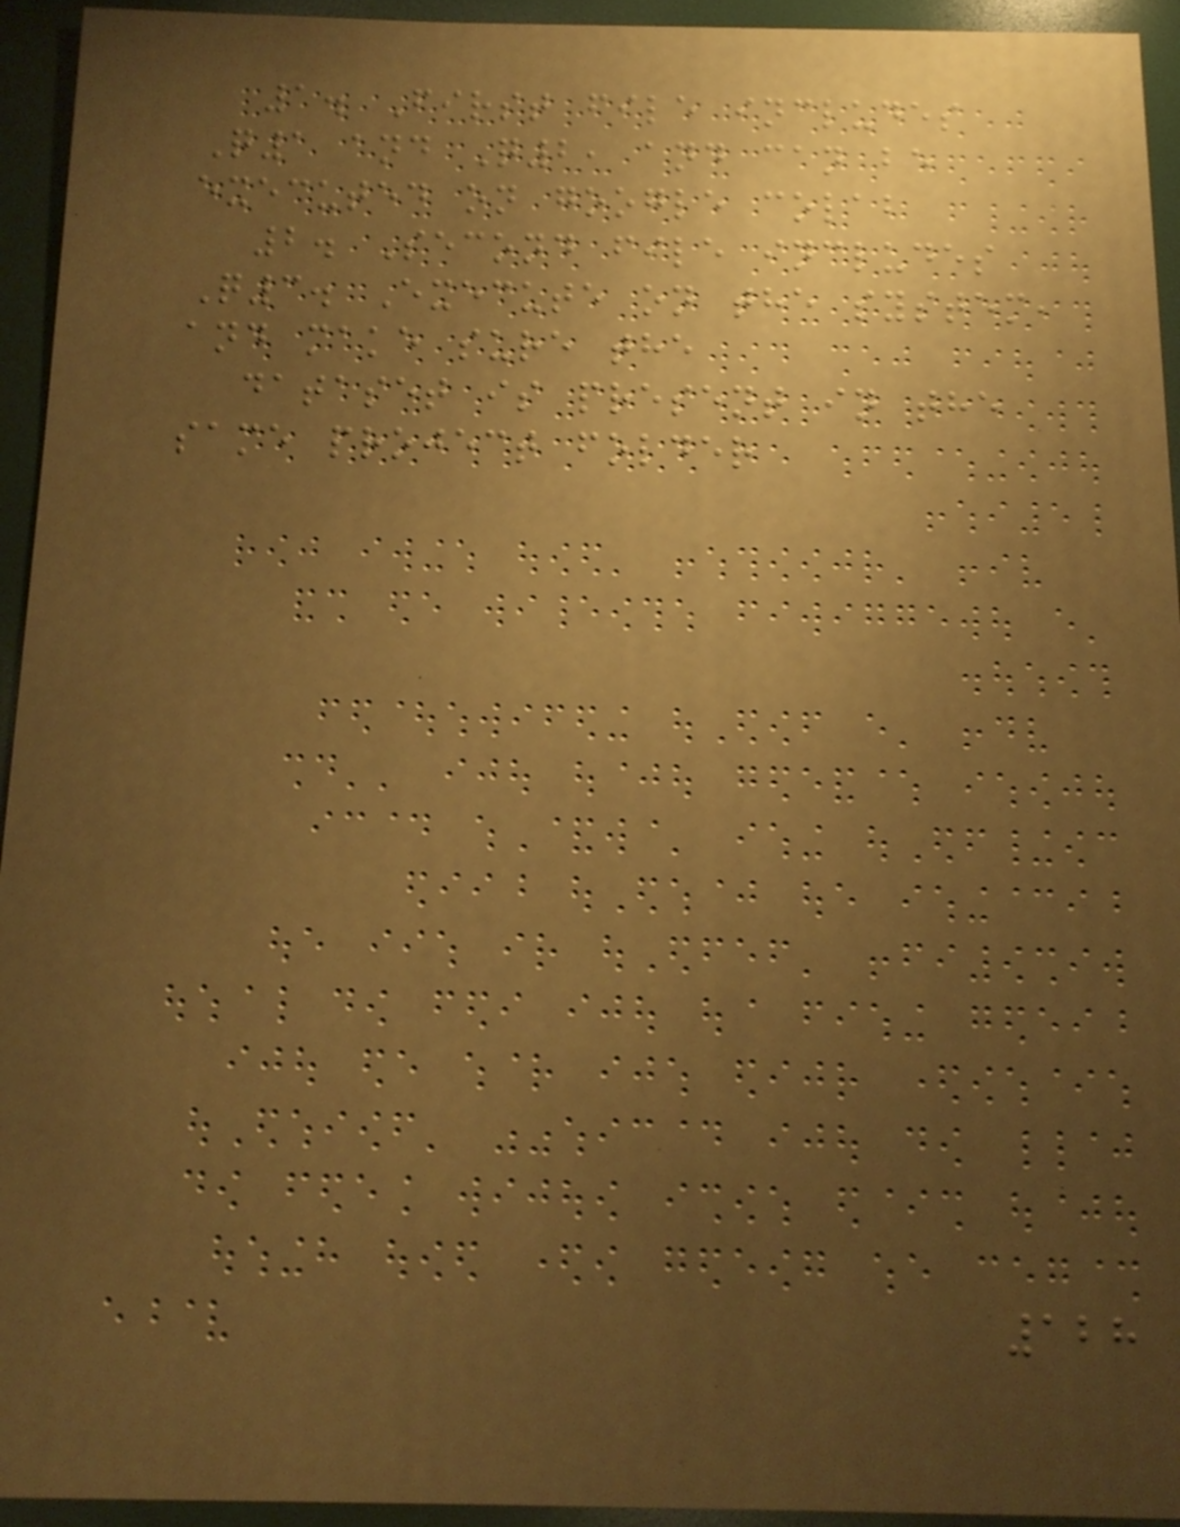1. First file includes
Q1 and Q2, and can be
executed on google colab
2. Second file includes
Q3. Execute on the system,
and make sure the
dataset is present in the
same project folder
128
